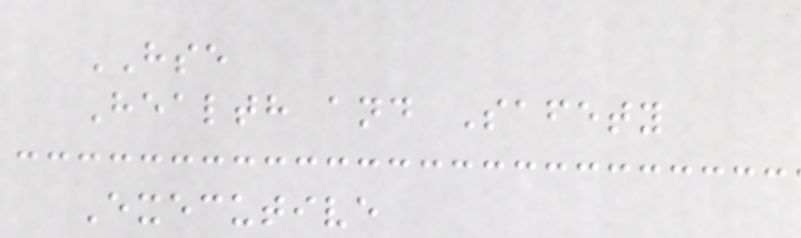HSE
Health and Safety
Executive
